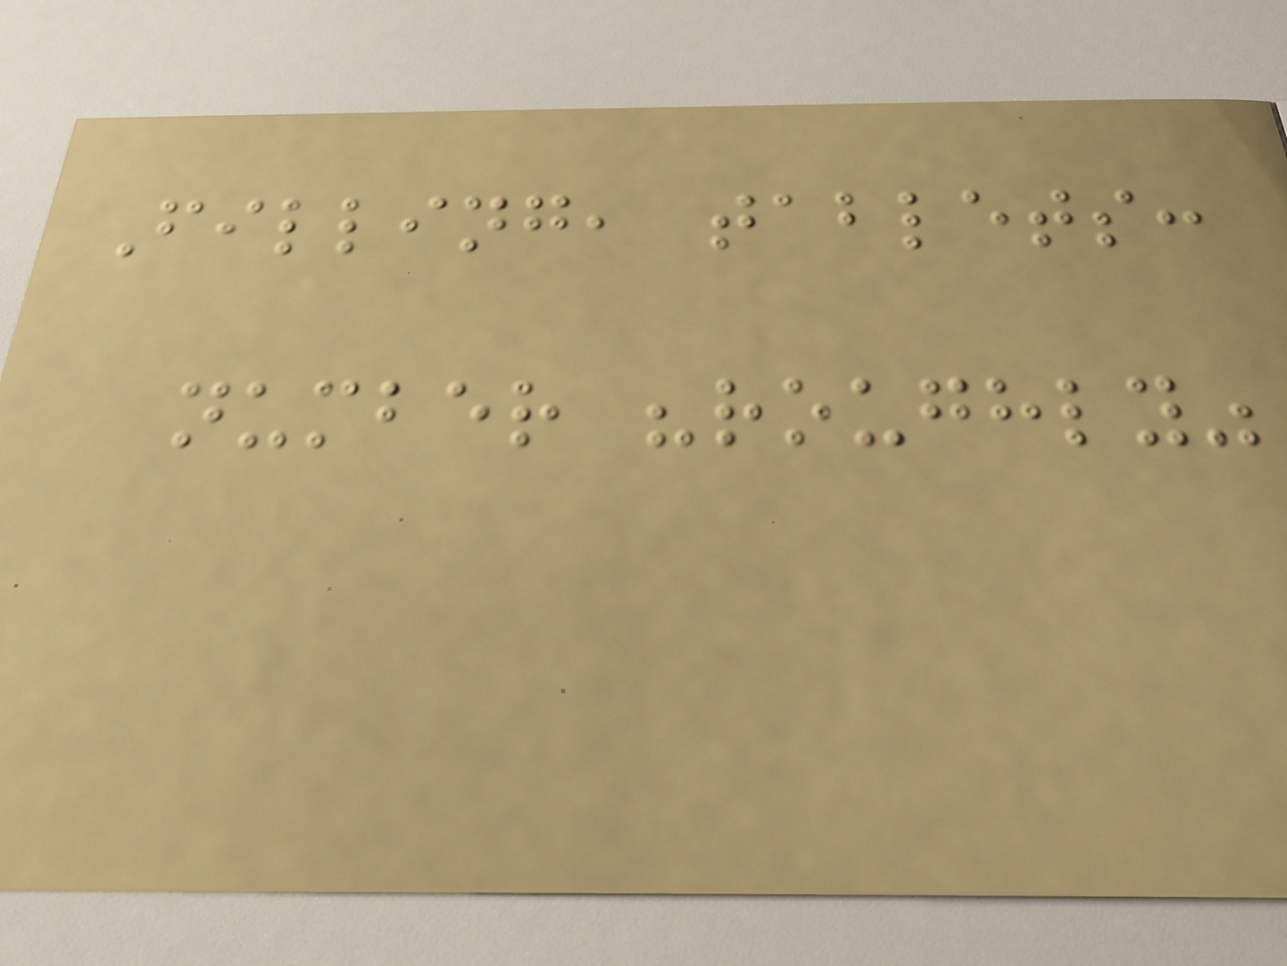Filling, tablets:
number "roughly"
